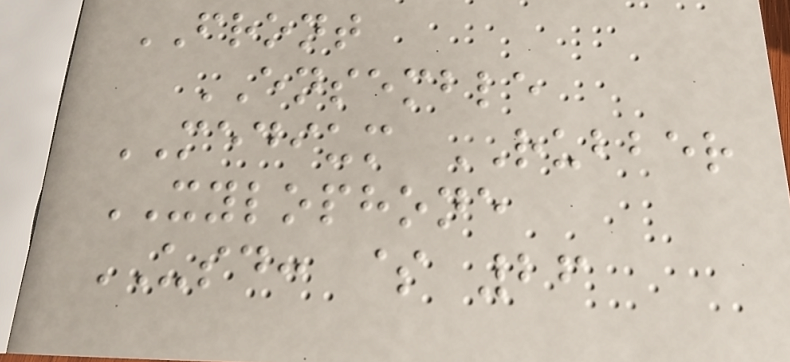FRONT
ENSEMBLE
MEDIUM RUBBER
XYLOPHONE
USD: $ 26
